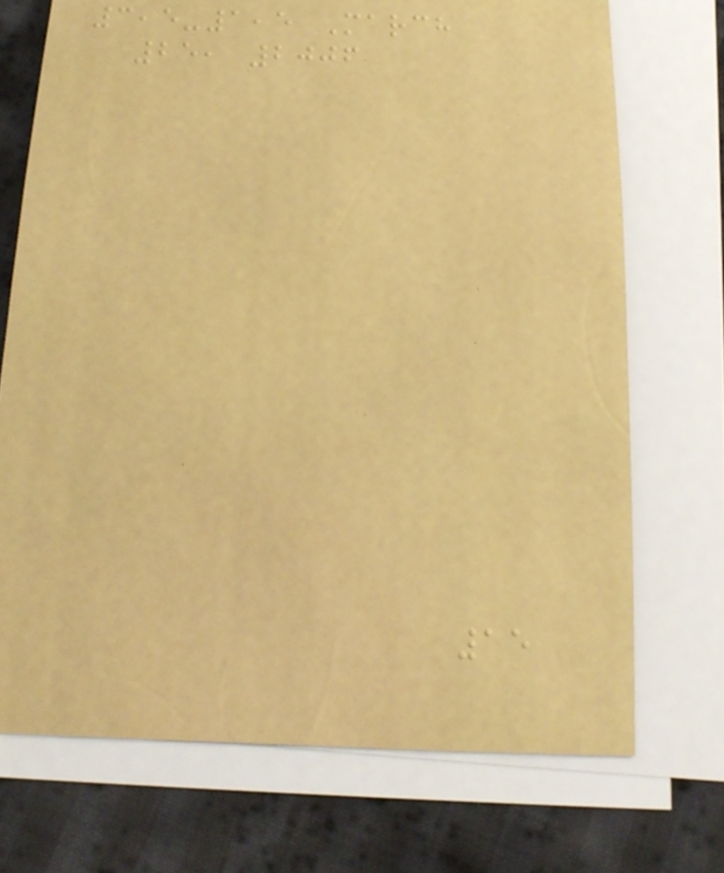3,5-1,5 March
25, 2006
15
